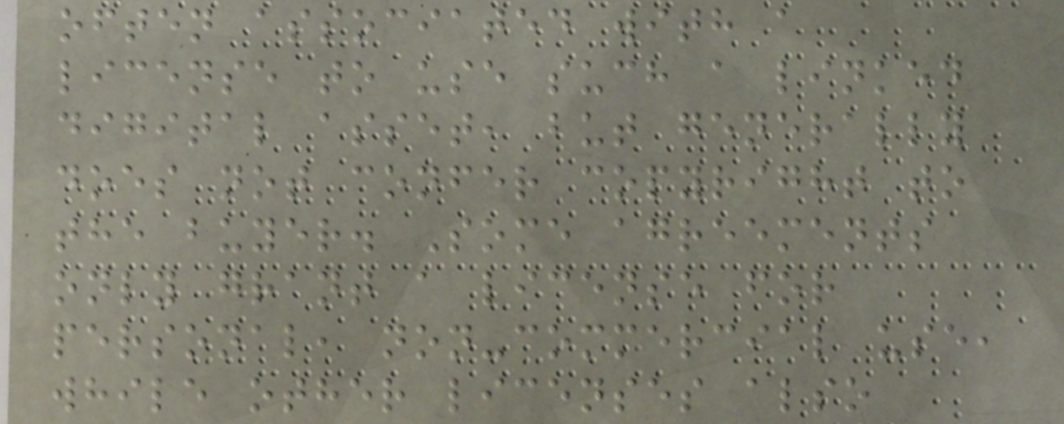often associated with a
license to use such a linked
digital asset, but generally
does not confer copyright to
the buyer. Some agreements
only grant a license for
personal, non-commercial use,
while other licenses also
